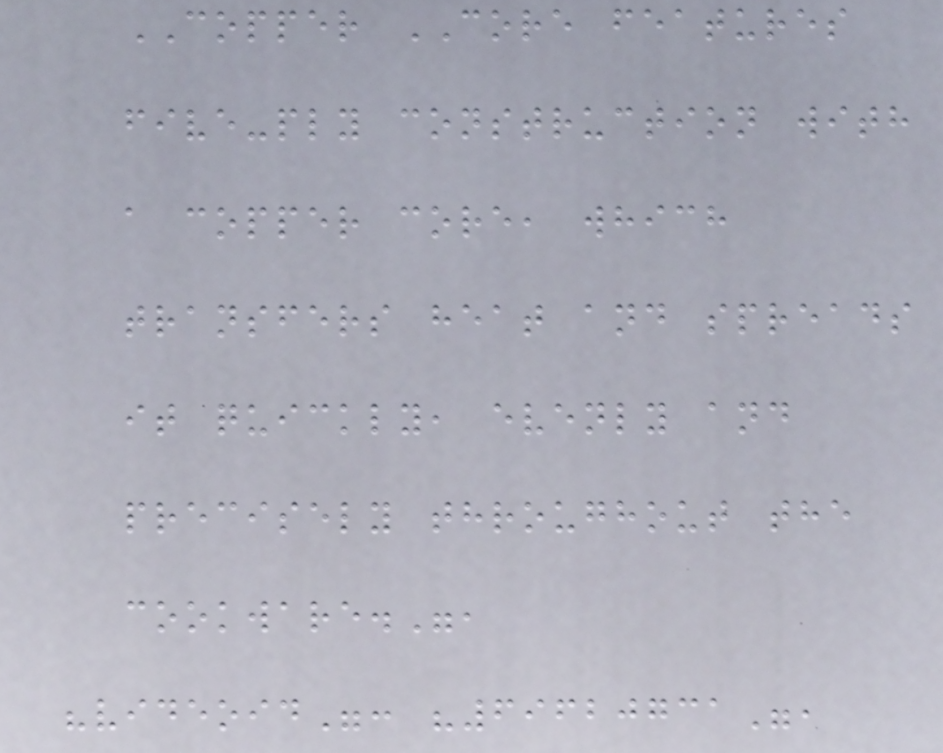COPPER CORE features
five-ply construction with
a copper core, which
transfers heat and spreads
it quickly, evenly and
precisely throughout the
cookware.",
"videoid": "69620731",
